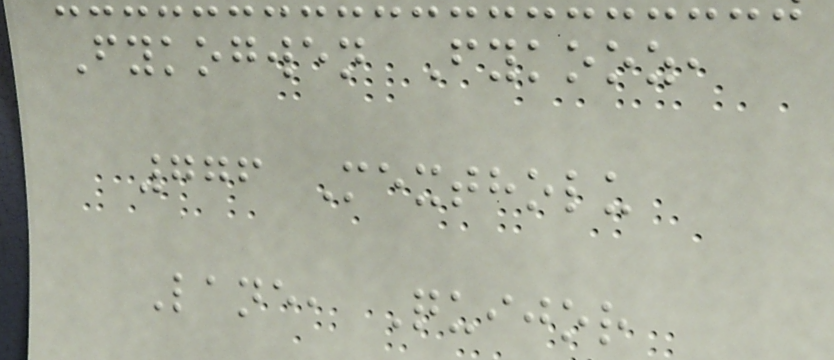Fykogwen Fykooz,
776 Mextholu
Lane, Quijor
